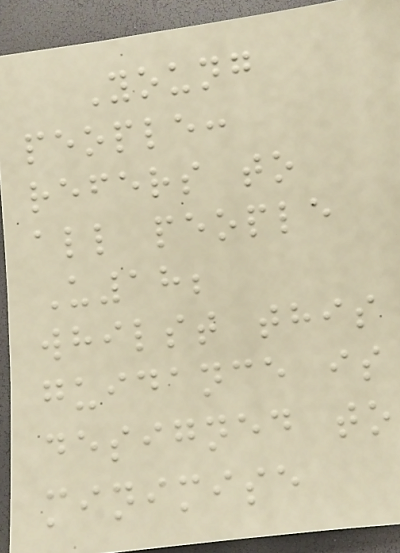Young
people:
refers to
all people
U18;
whilst this
guidance is
designed to
minimise
